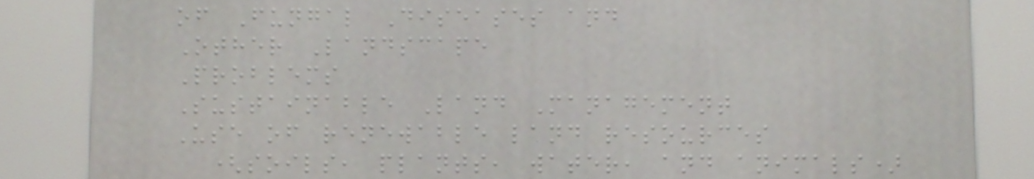of Fungal Diseases and
Other Landscape
Problems
Sustainable Land Management
Use of renewable land resources
(soils, plants, water, and animals)
